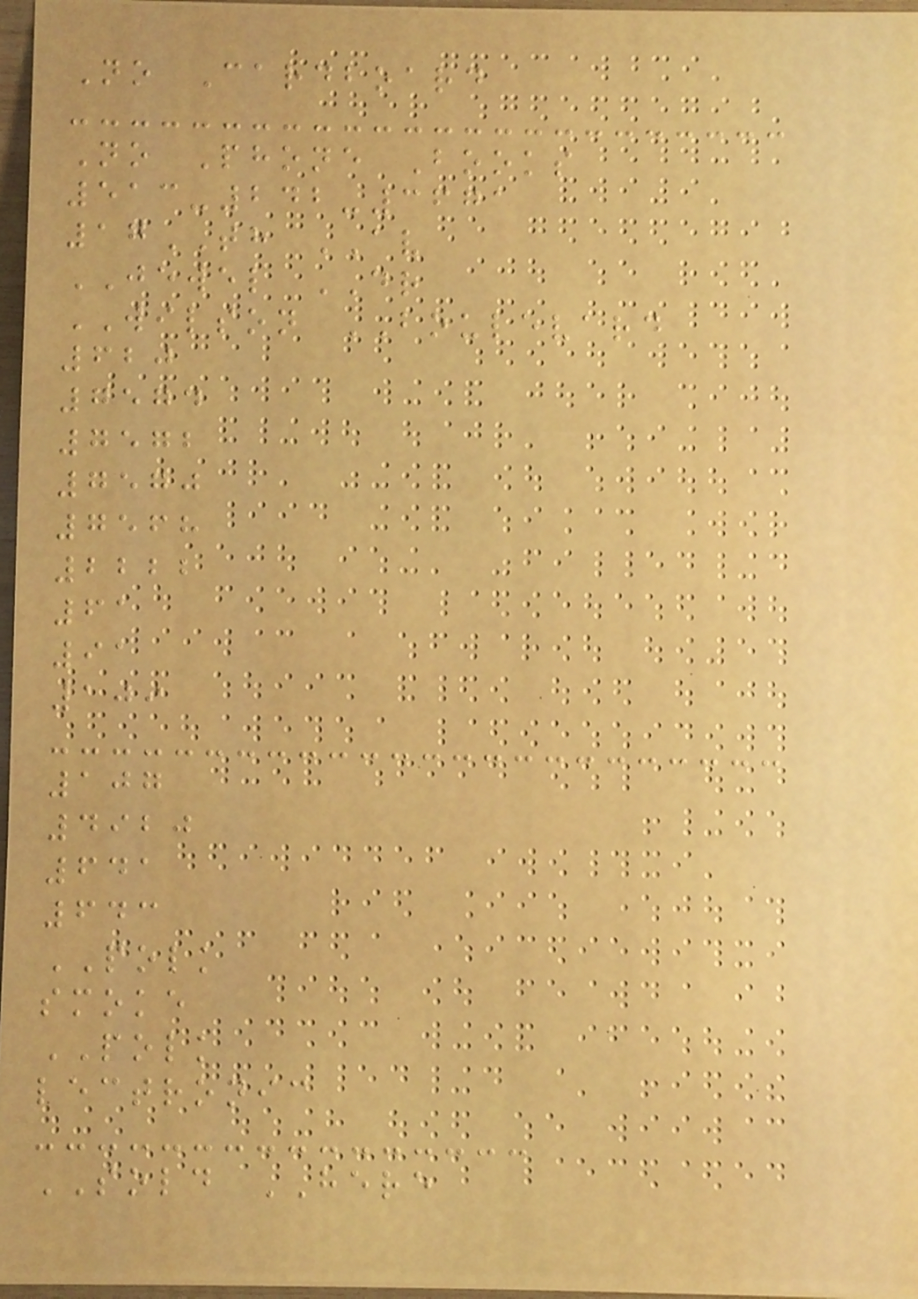No Cardboard
No Phone Books
513-242-3671
17TH AV
JEWEL DR
WILSON BOULEVARD
620
7574
7572
7570
7568
2222
61
91
109
107
4920
641
643
POLK
smoke
POLK
lectronic
SOLD HERE
